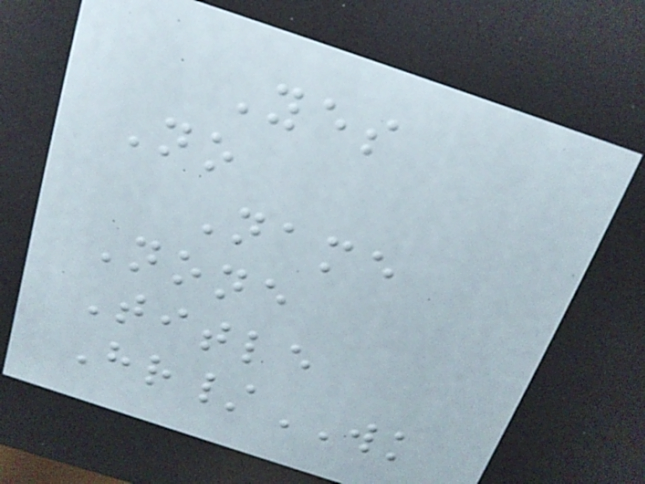Yes
No
Name
None
Title
Hr/WK
